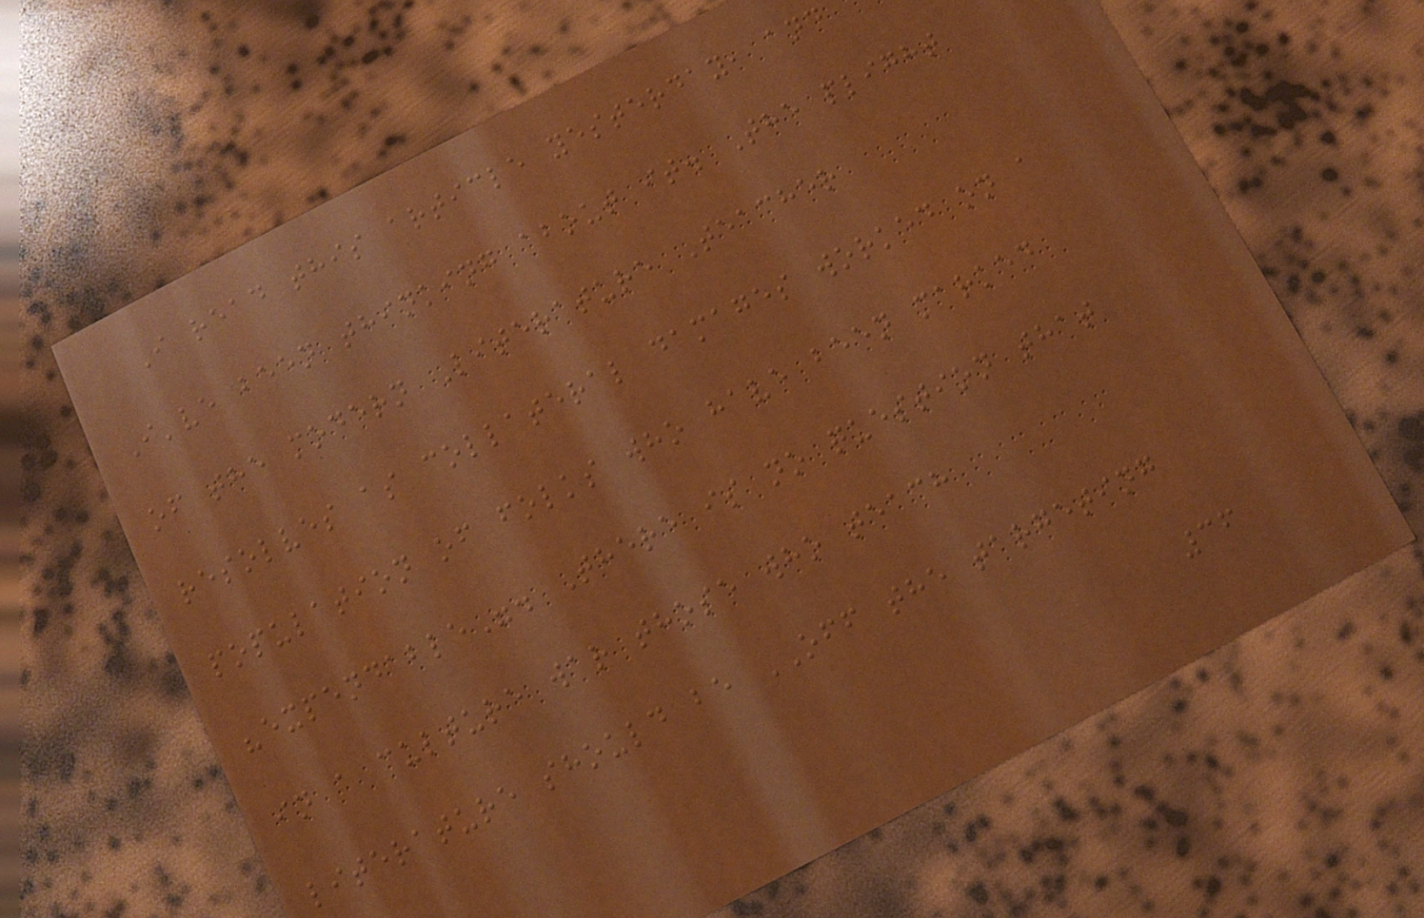I read this article yesterday, and
I've been thinking about it. The plight
of the modern Literature Teacher
resolves as collateral damages worked on a
population of folks who have been marked
"expendable". There is no question that
in a culture war those who teach
literature should be OFF the targeting
36
